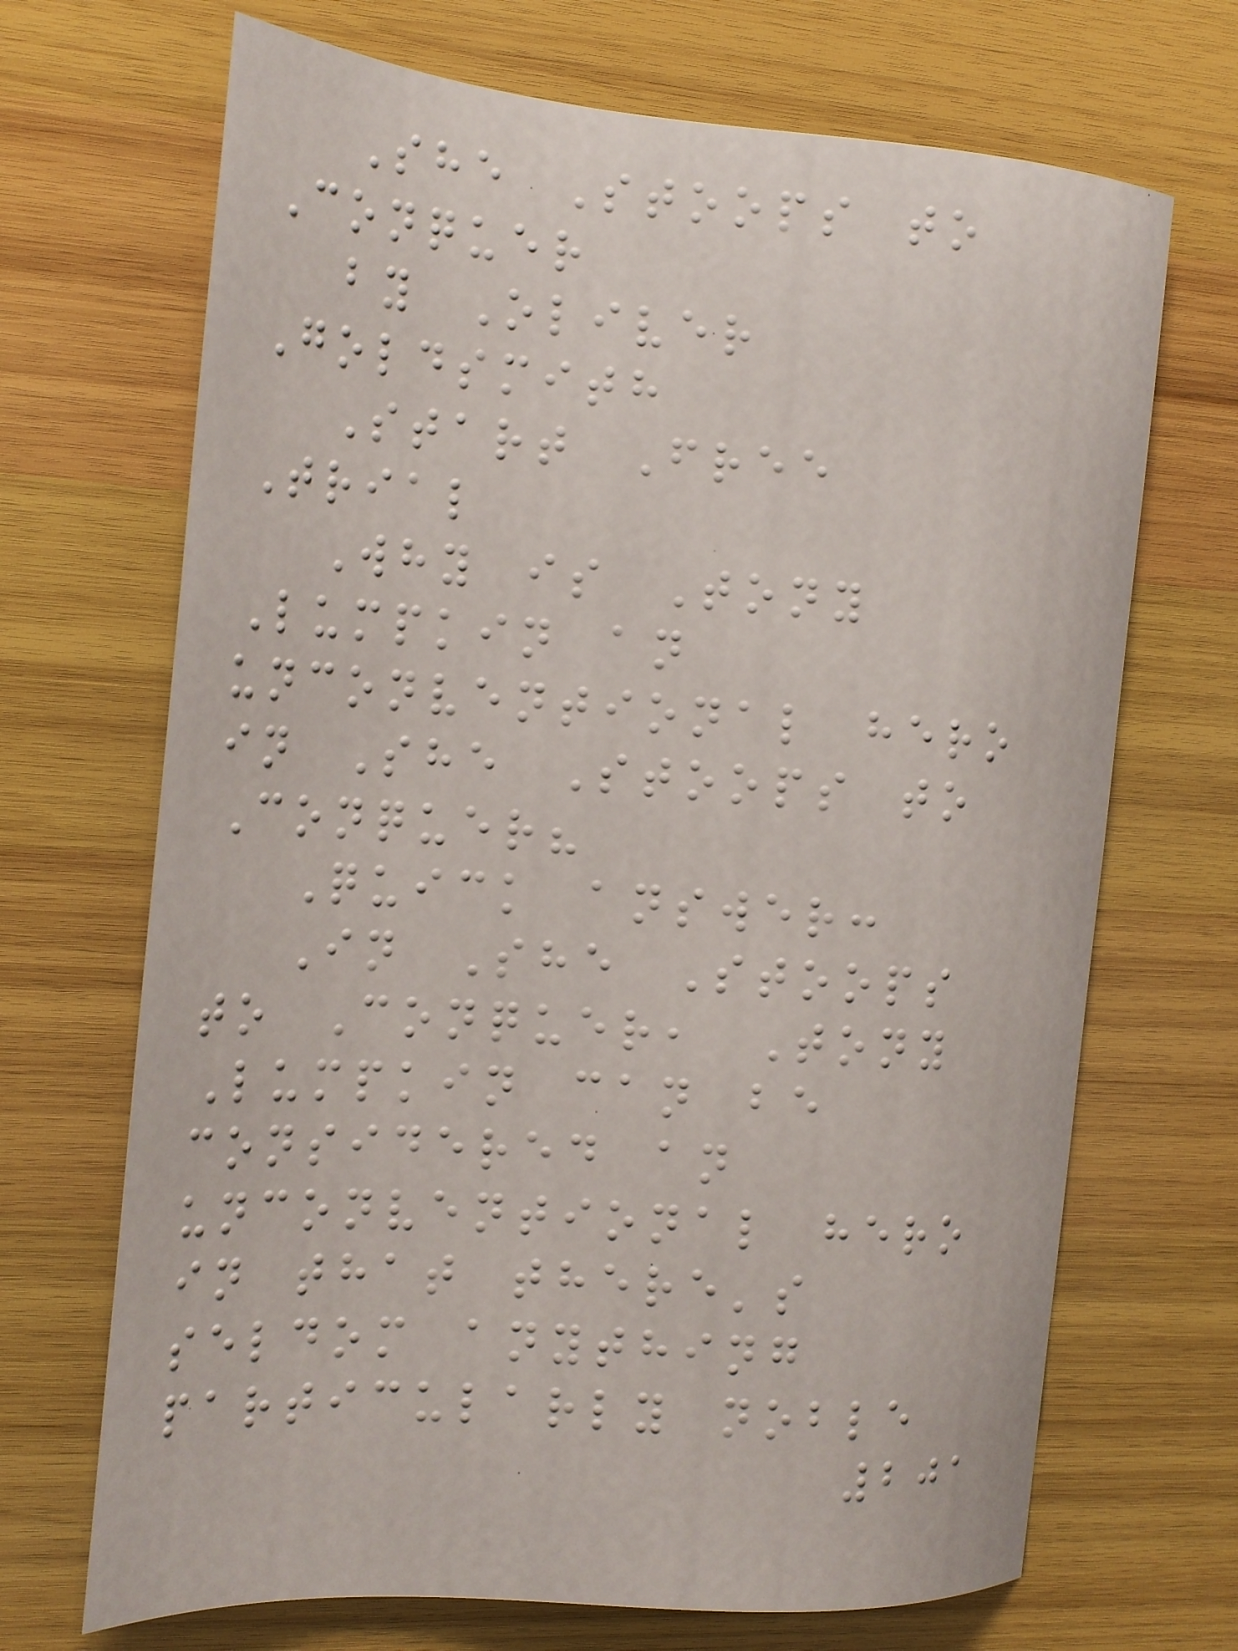She Stoops to
Conquer
by Oliver
Goldsmith
Start Free
Trial
Why is Tony
Lumpkin an
unconventional hero
in She Stoops to
Conquer?
Quick answer:
In She Stoops
to Conquer, Tony
Lumpkin can be
considered an
unconventional hero
in that there's
seldom anything
particularly noble
201
